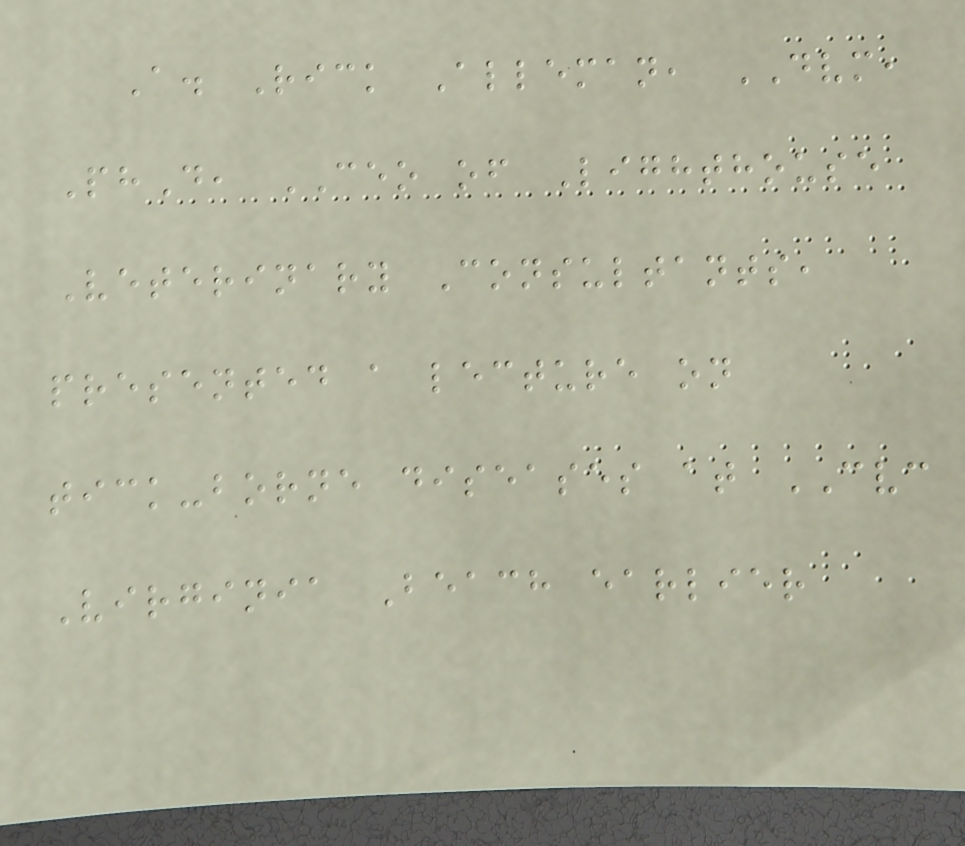A. Rick Alleman, DVM,
PhD, CEO of Lighthouse
Veterinary Consultants,
presented a lecture on
tick-borne diseases at CVC
Virginia Beach earlier
